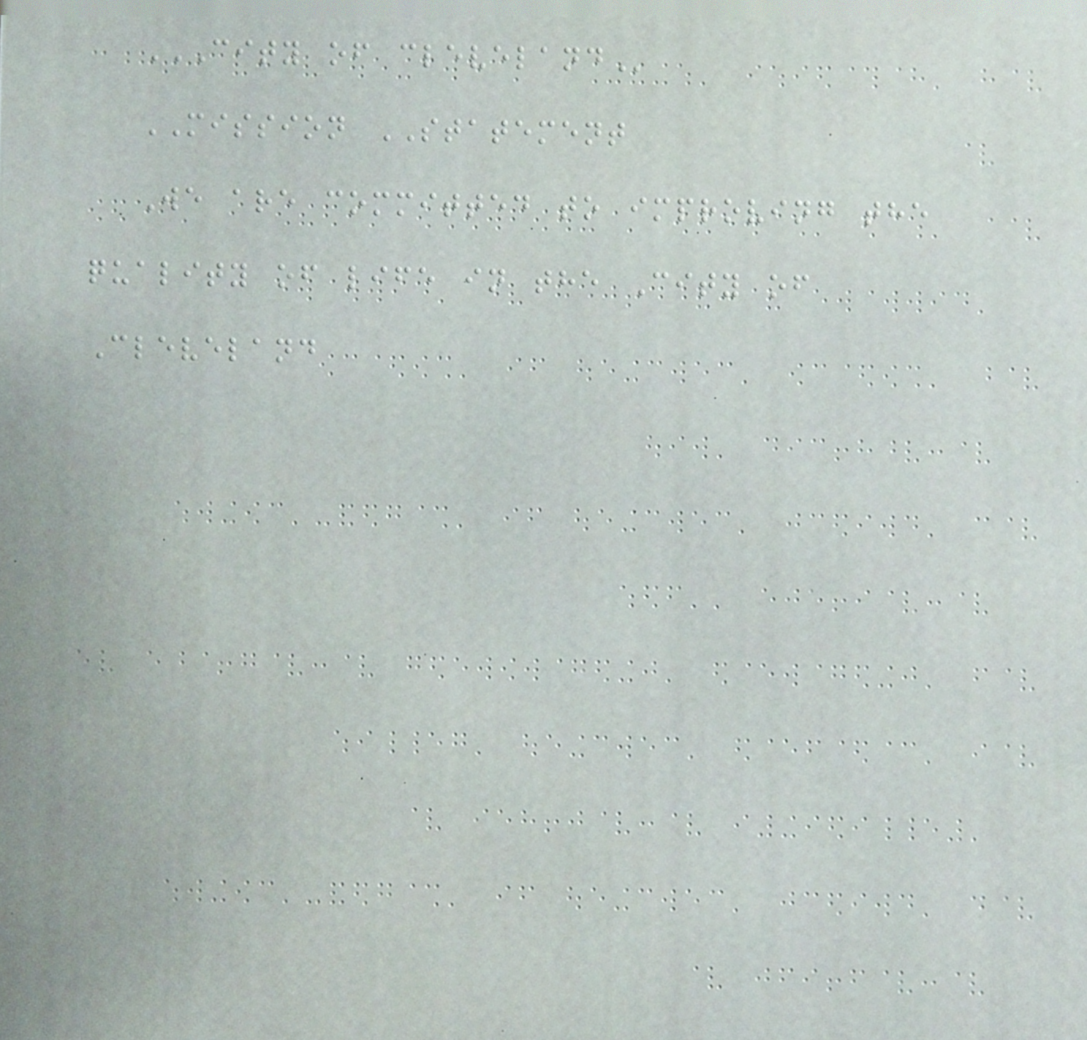CITY OF CLEVELAND
MISSION STATEMENT
We are committed to improving the
quality of life in the City of
Cleveland
